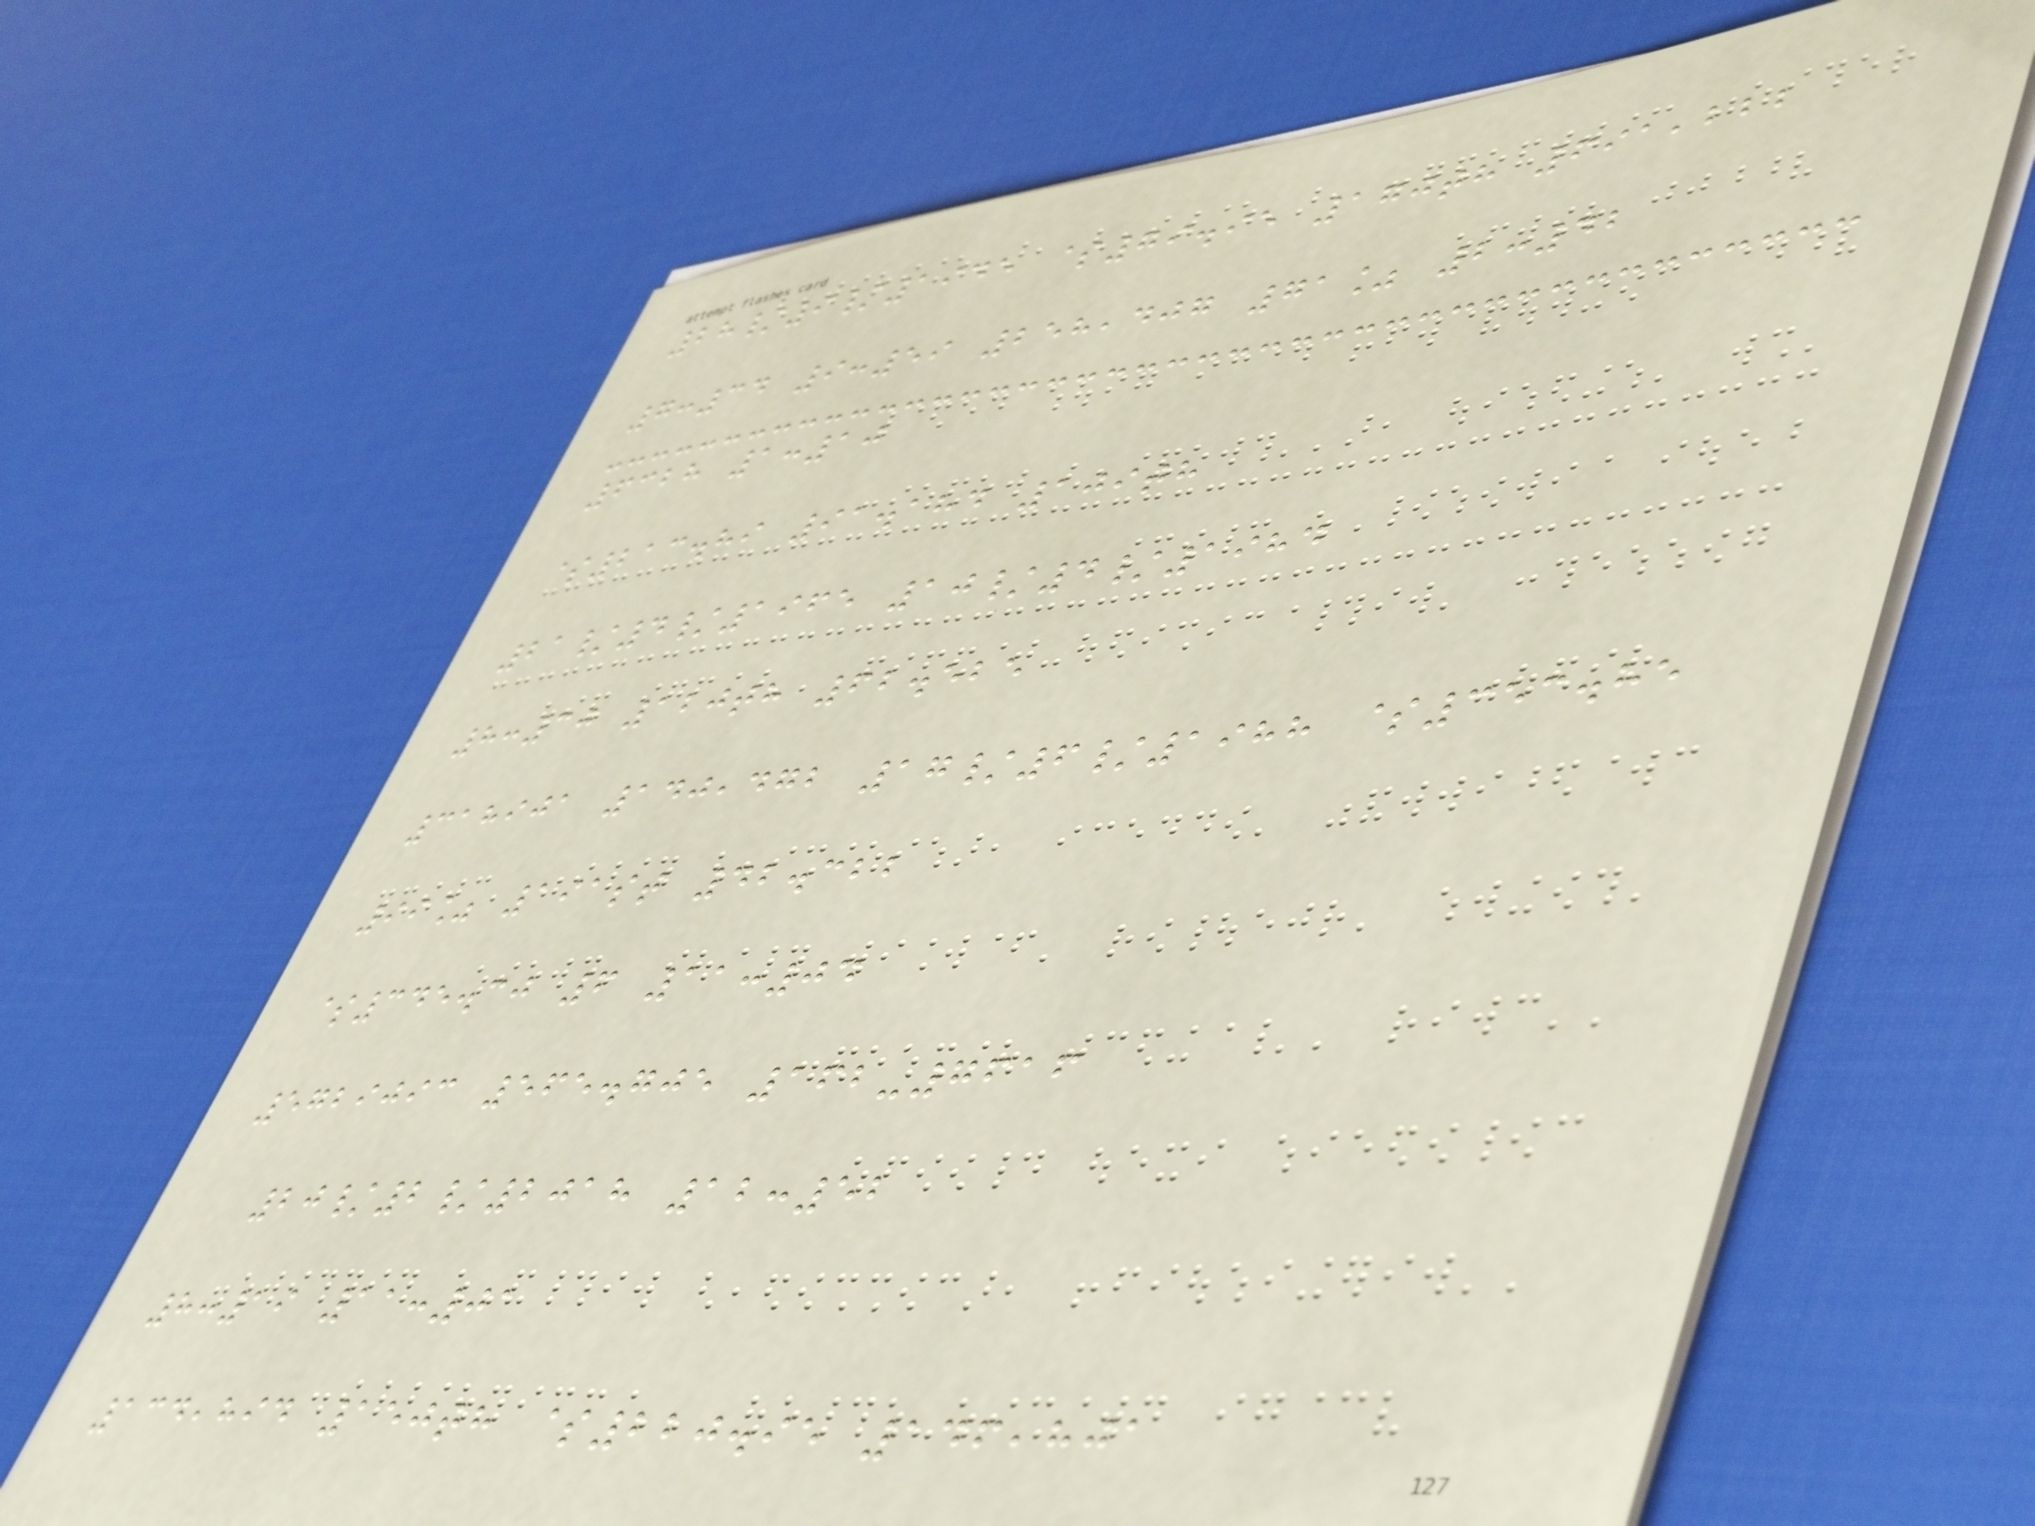28/9/1945 $79.95 170th 691,222
7:34 9:59 258,407 71% 2:42
6328 1:10
$213.89 91.184 109th
21/4/1965 10/4/1984
8:30 120th 62.525
318901 140,472 17/6/1988 $353.85
99% 191st 42.322
$345.30 6 11:04
5729093 565.705 162-7616
20/2/2018 12:52
8:19 11:01
134,894 150th $220.95 146,801
